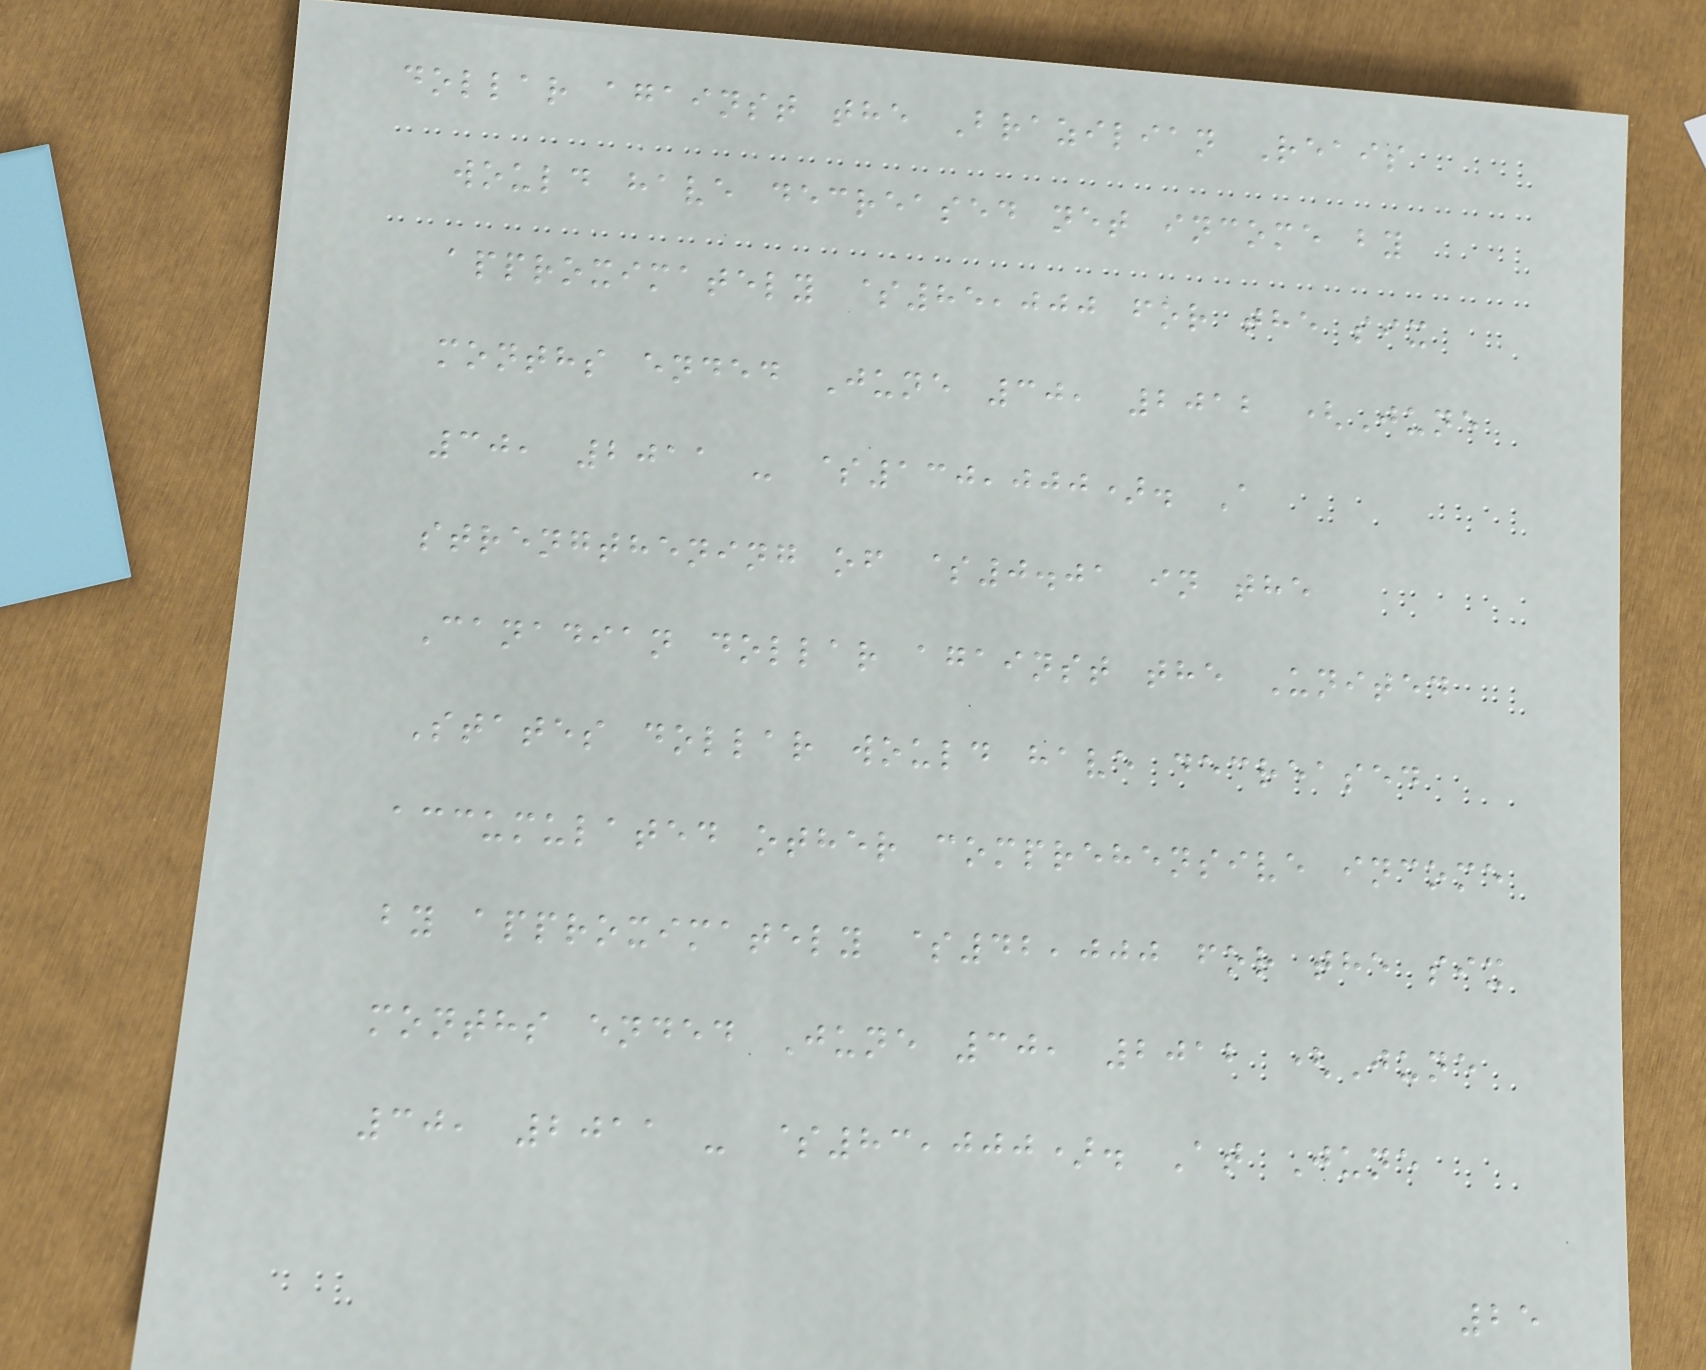dollar against the Brazilian Reais
would have decreased net income by
approximately $85,000 for the six
months ended June 30, 2012 (June
30, 2011 - $130,000). A
strengthening of $0.01 in the
Canadian dollar against the United
States dollar would have decreased
accumulated other comprehensive income
by approximately $42,000 for the six
months ended June 30, 2012 (June
30, 2011 - $83,000). At June
25
